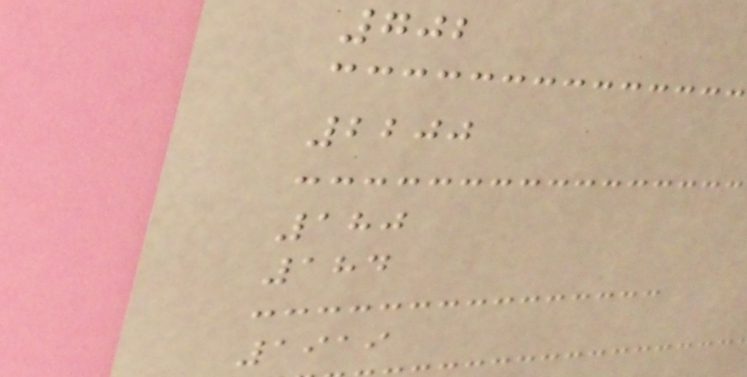702
2200
180
184
1919
